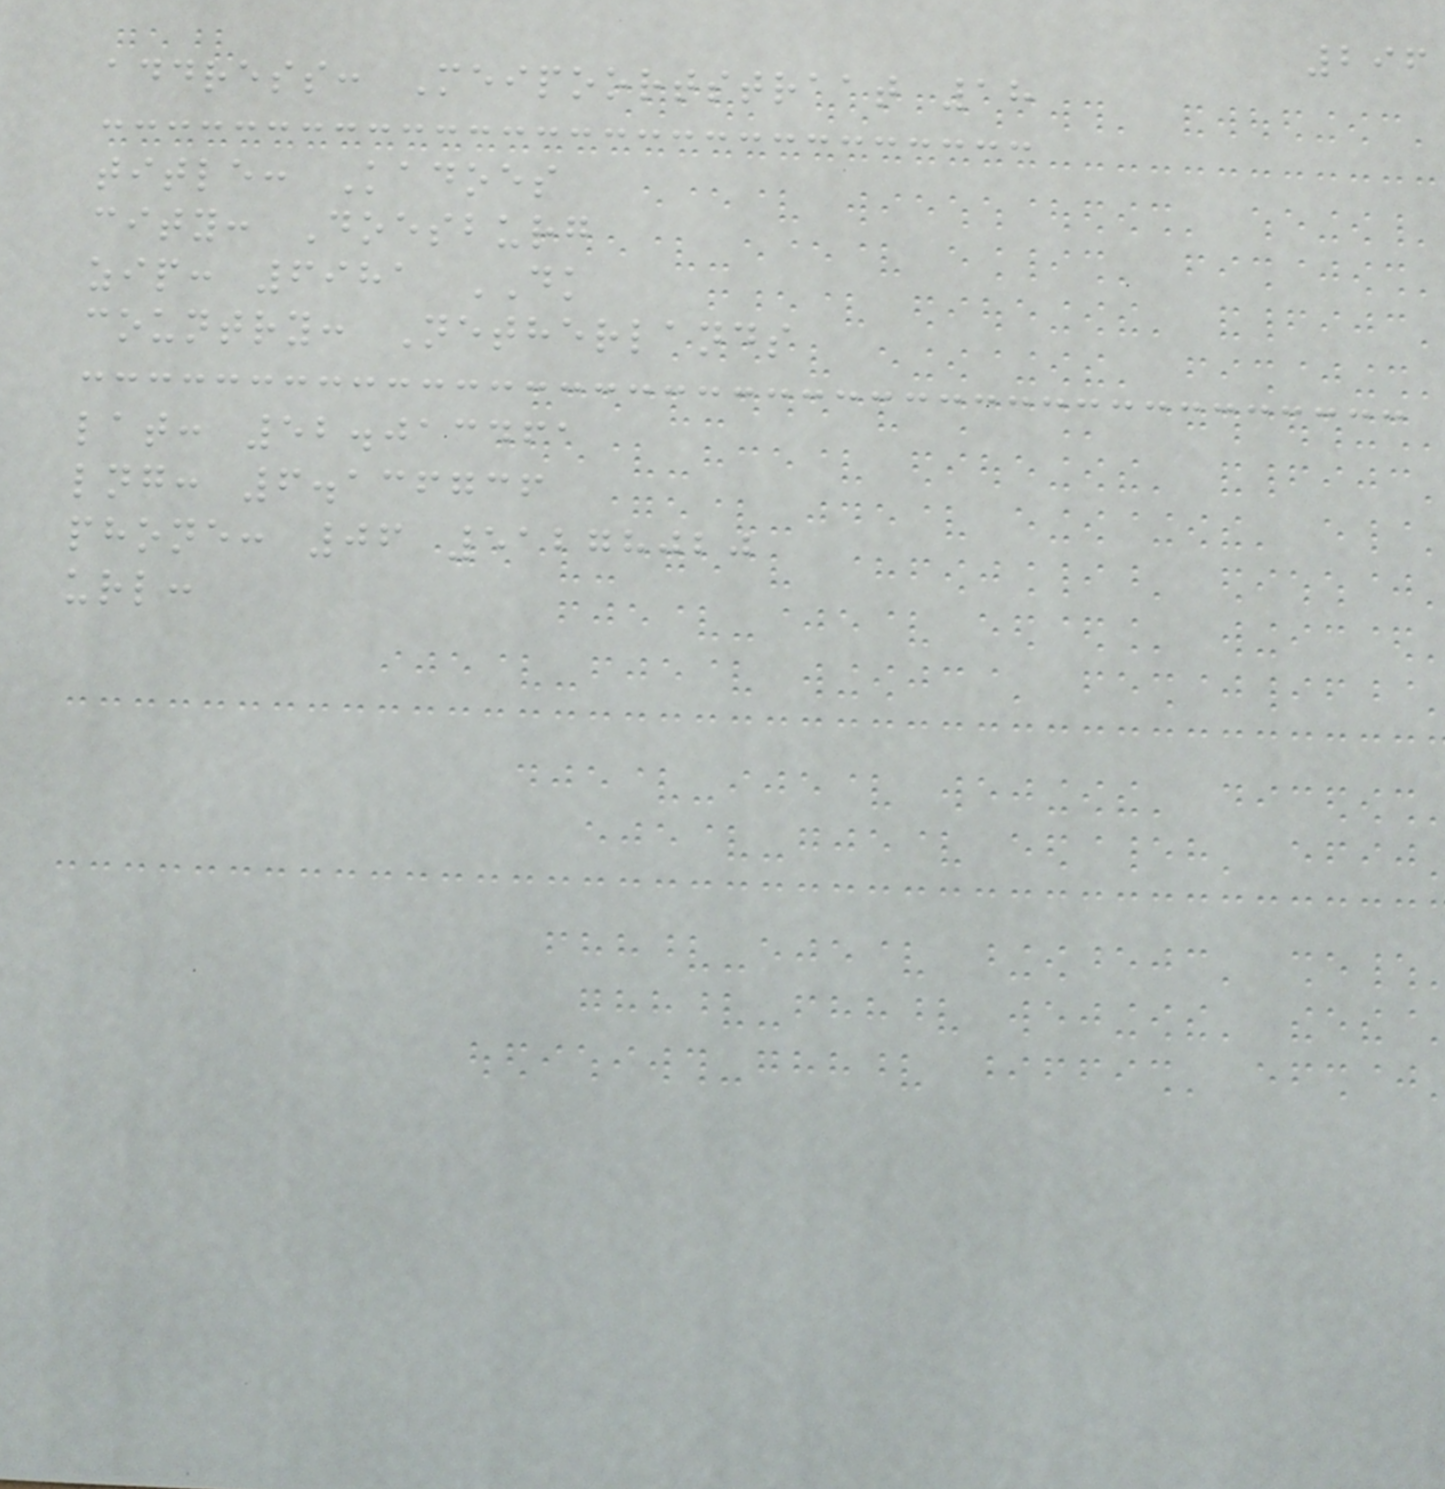296
address: Meipoortstraat 18
title: Kadoes
city: Doesburg
zip: 6981 DK
country: Netherlands
lat: 52.013461
lng: 6.136736
phone: 06 51278020
url:
